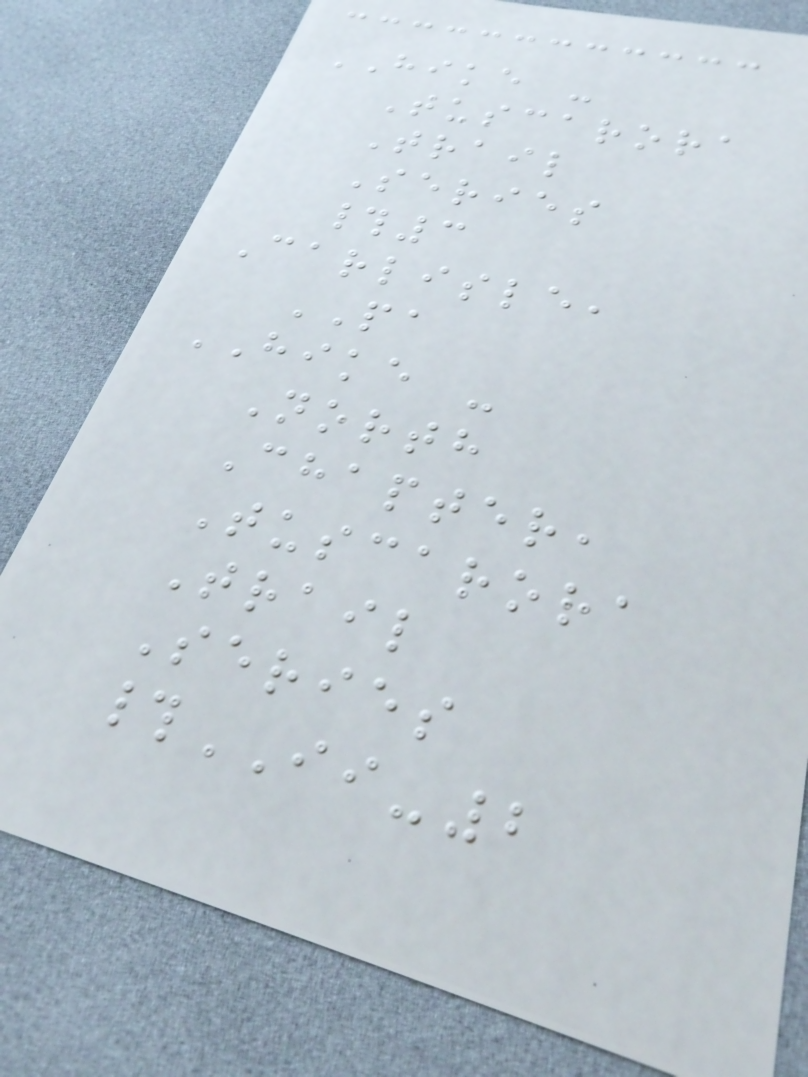HIKE -
Tuscarora
Trail
Series
#3
Carlisle,
PA
HIKE -
North
Chapter,
Tuscarora
Trail
Series
#II-2
